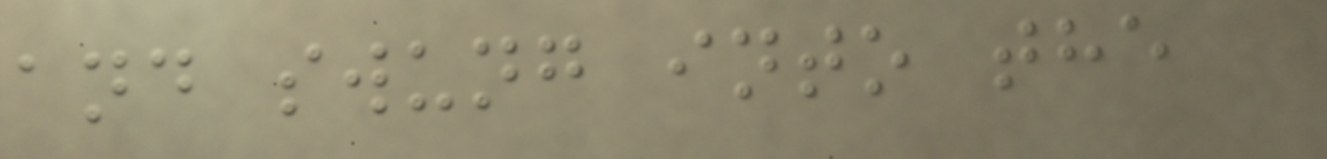and swung into the
